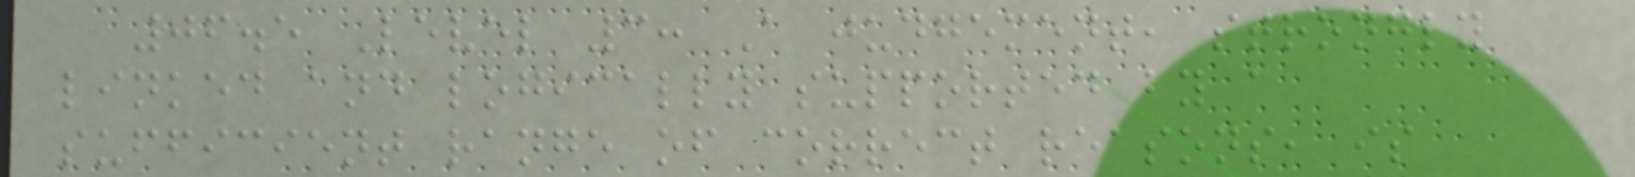06.5 Level 3: A judgement, strongly
linked and logically supported by a
sufficient range of correct reasons, is
